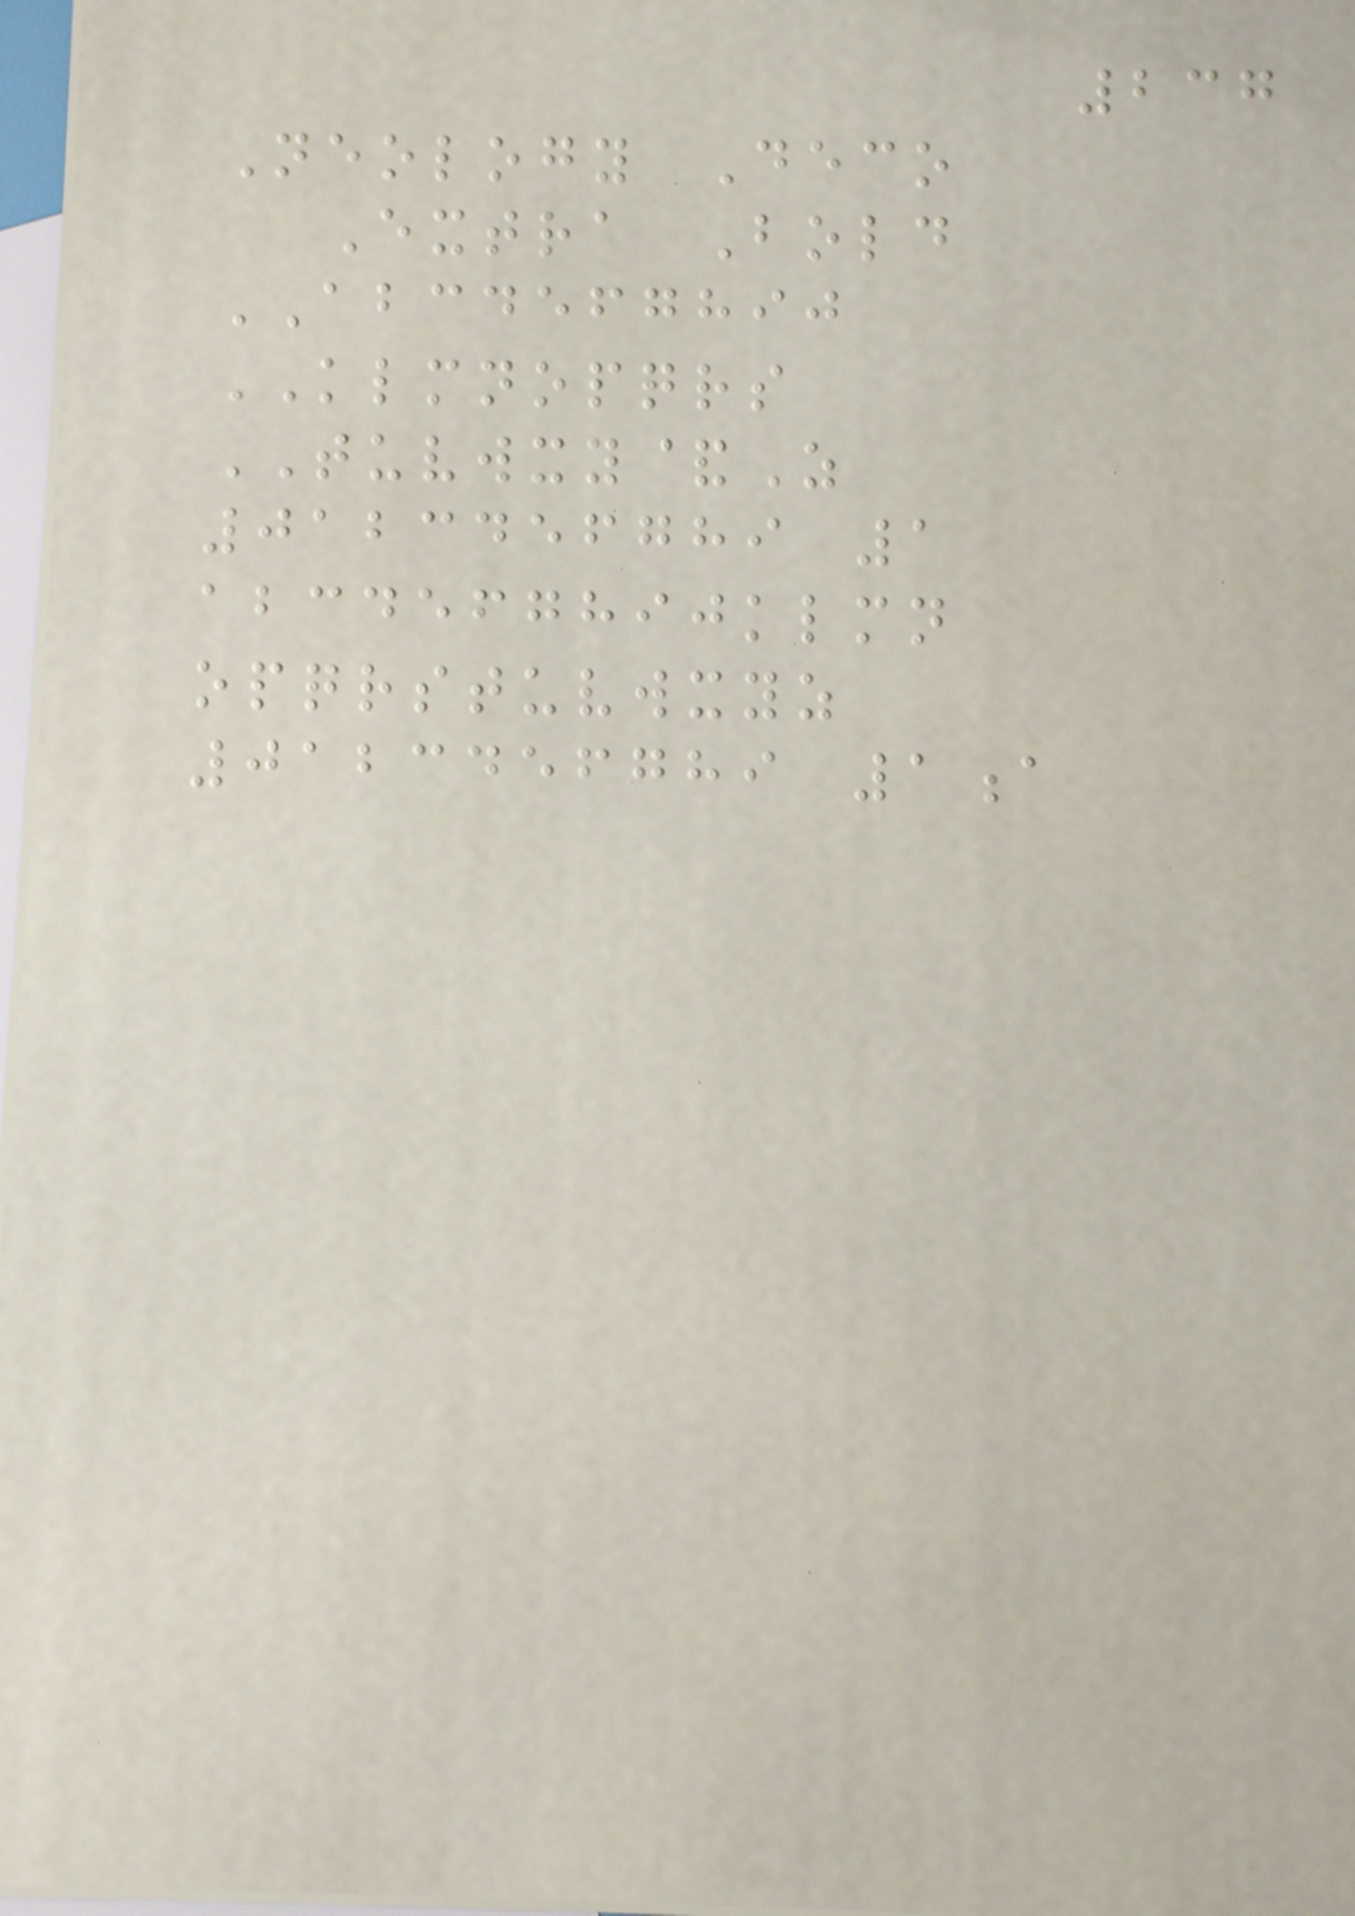237
Neology Deco
Extra Bold
ABCDEFGHIJ
KLMNOPQRS
TUVWXY&Z
0123456789 1
abcdefghijklmn
opqrstuvwxyz
0123456789 1a
